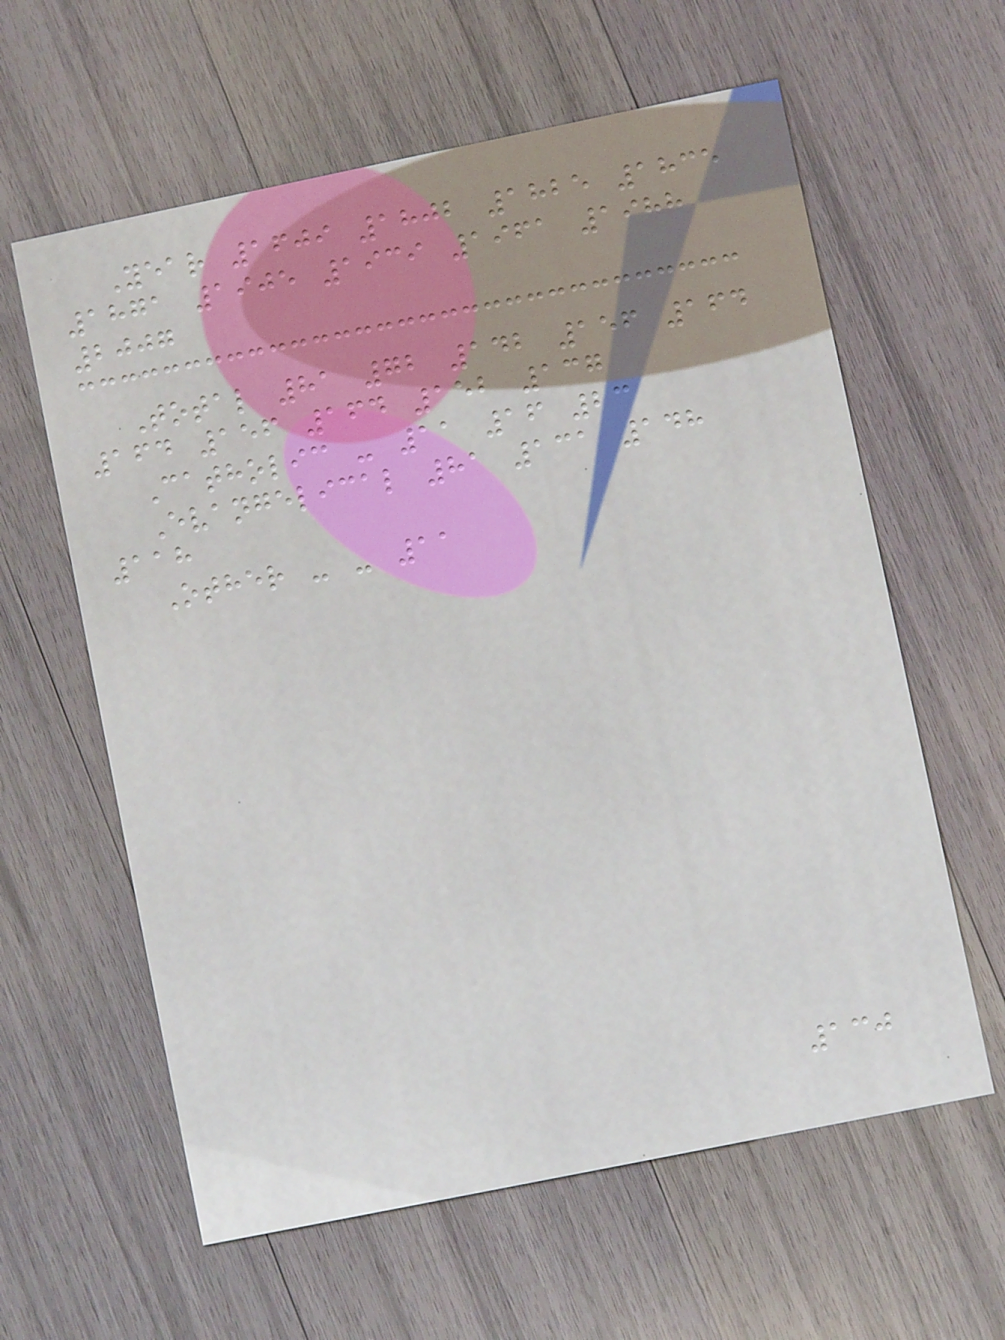Year 1609 1802 1825 1835
1871 1905 1939 1961 1988
2007
Total 81 72 142 156 164
164 156 164 152 137
Catholic - 11 16 23
Evangelical 81 131 148
118
Other - - 11
130
